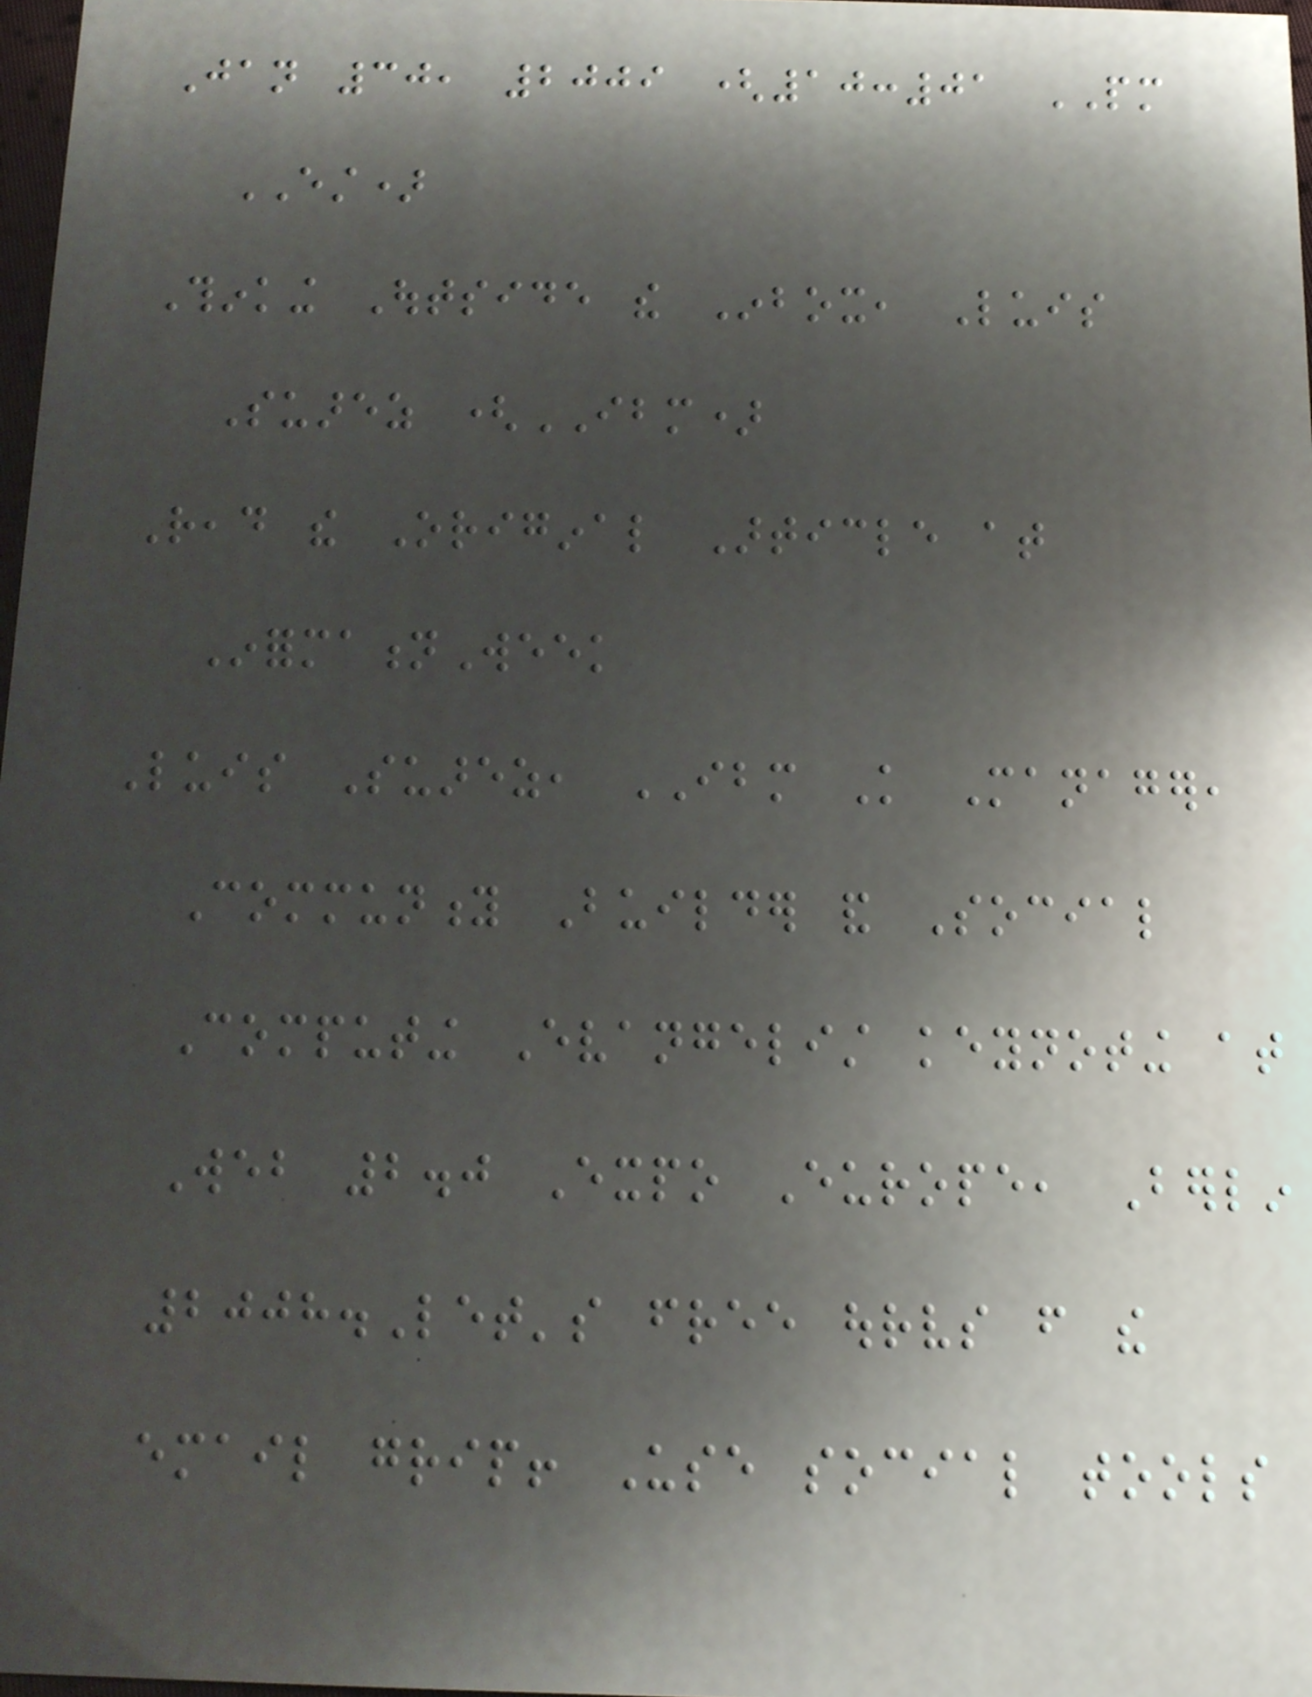Jan 30, 2009 (10:01 PM
EST)
Thinking Outside the Inbox, Luis
Suarez (IBM)
Read the Original Article at
InformationWeek
Luis Suarez, IBM Knowledge Manager,
Community Builder and Social
Computing Evangelist keynoting at
Web 2.0 Expo Europe, Berlin
2008.Let's free ourselves from the
email grip! Use social tools
